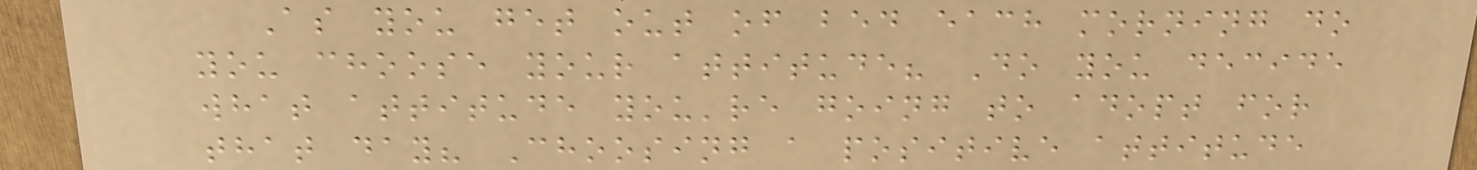As you get out of bed each morning do
you choose your attitude? Do you decide
what attitude you're going to adopt for
that day? Choosing a positive attitude
